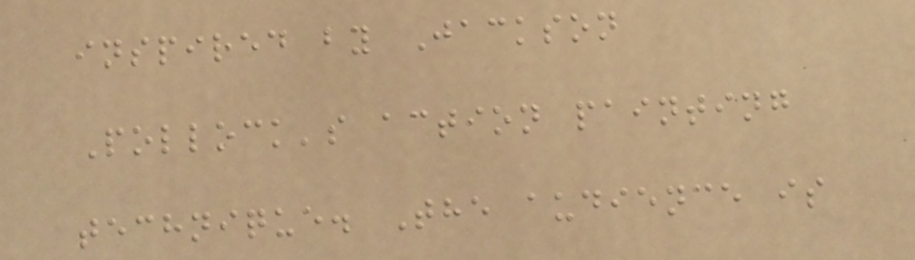inspired by Jackson
Pollock's action painting
technique. The audience is
